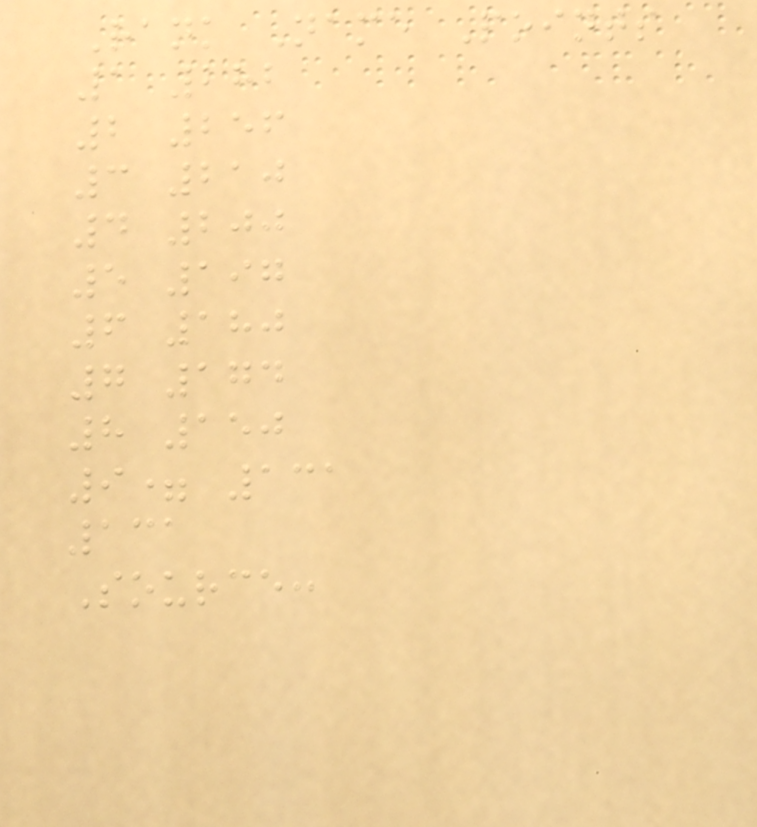Rank Name Points
1 282
2 256
3 210
4 200
5 197
6 180
7 174
8 150
9= 131
131
Source:
